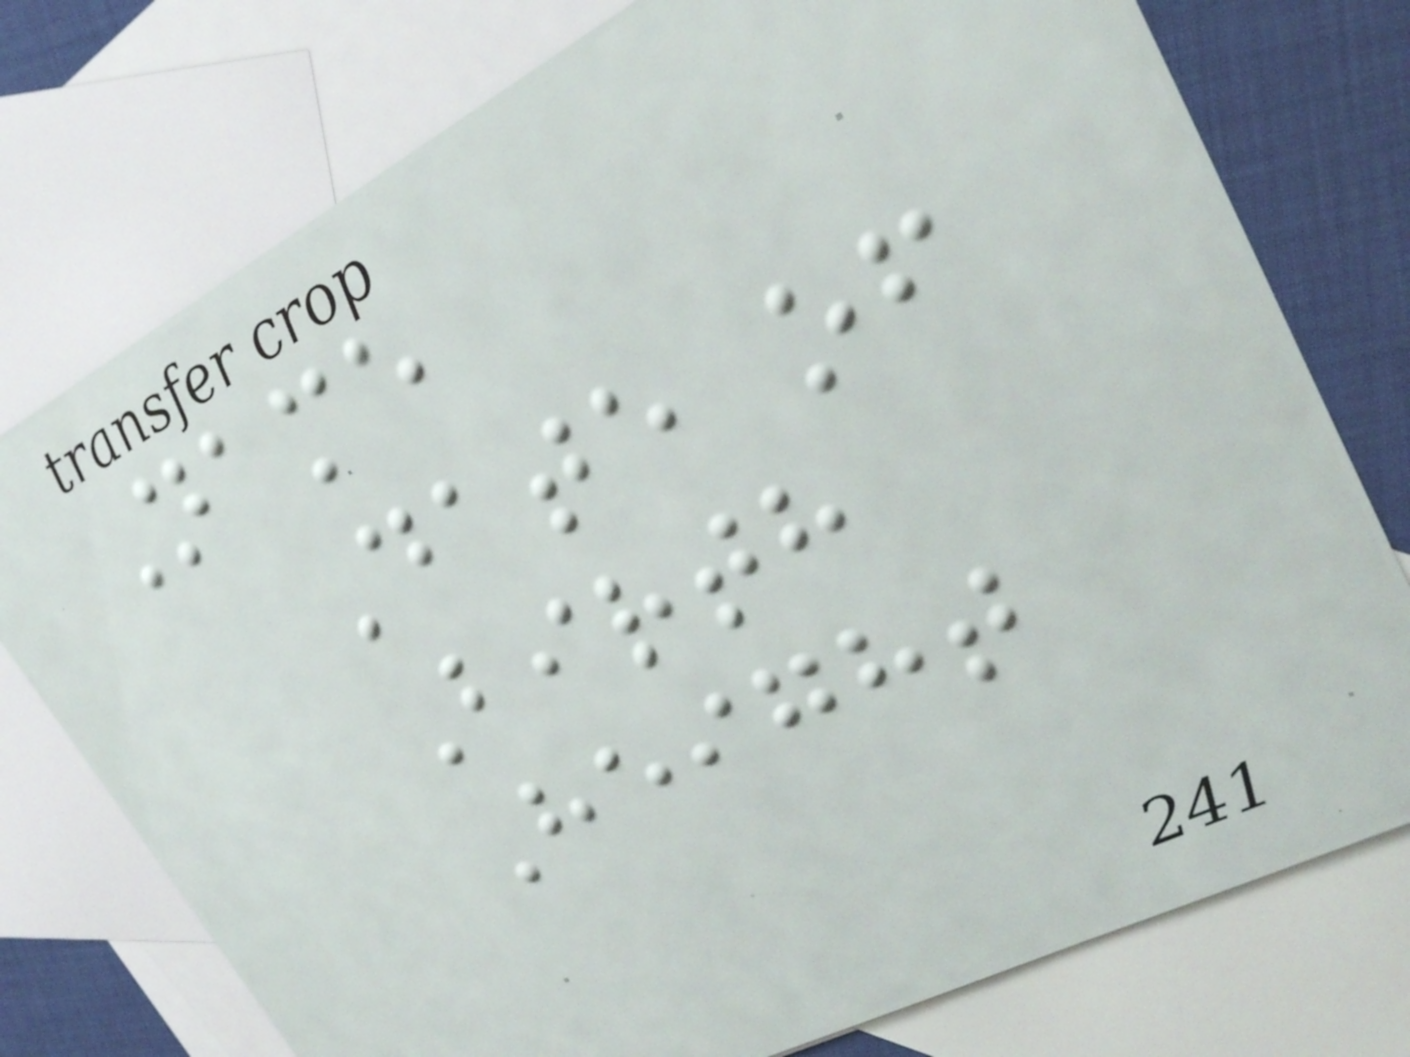Name
Date of
Birth
Height
